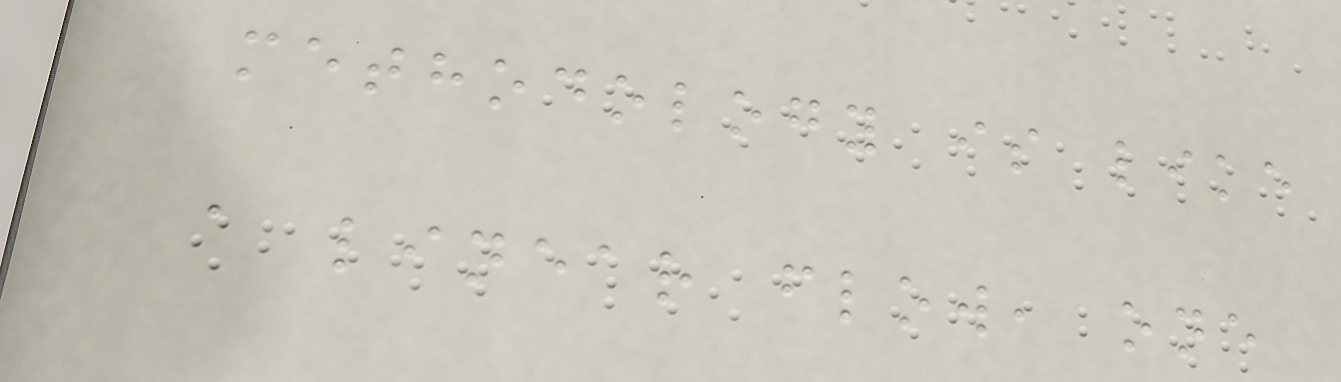methodology is like
a linear flow, one
